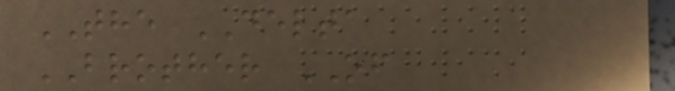THE DELTA
BROTHER OF
